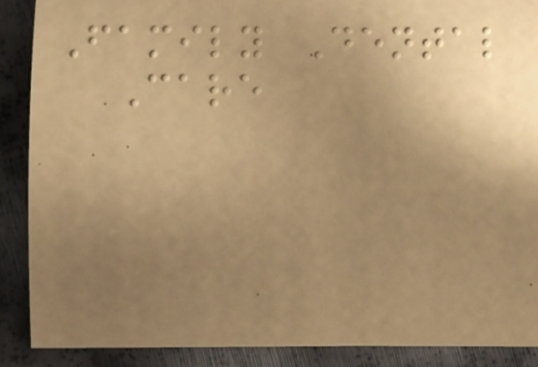Family Dental
Care
